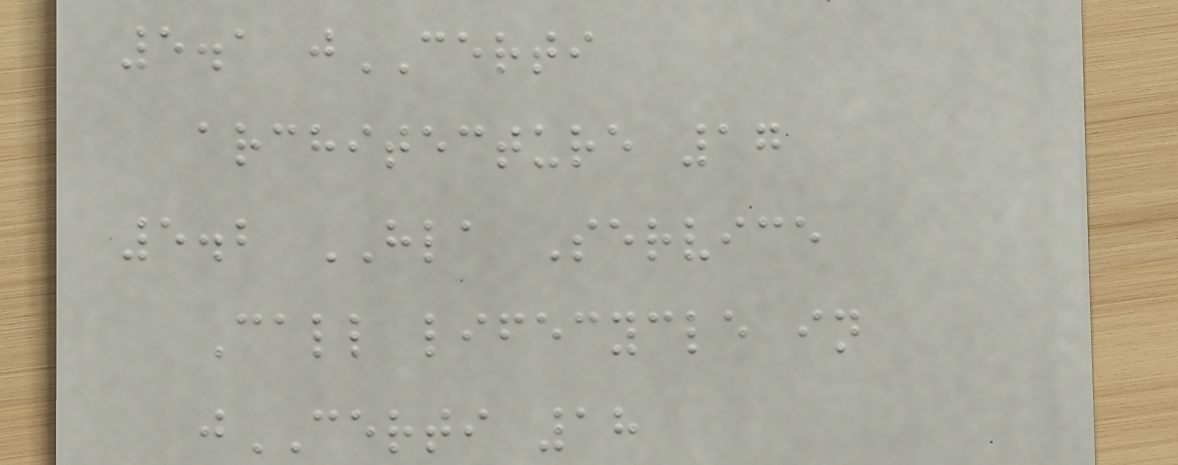5.1 jCERTI
architecture 17
5.2 HLA Service
Call lifecycle in
jCERTI 18
